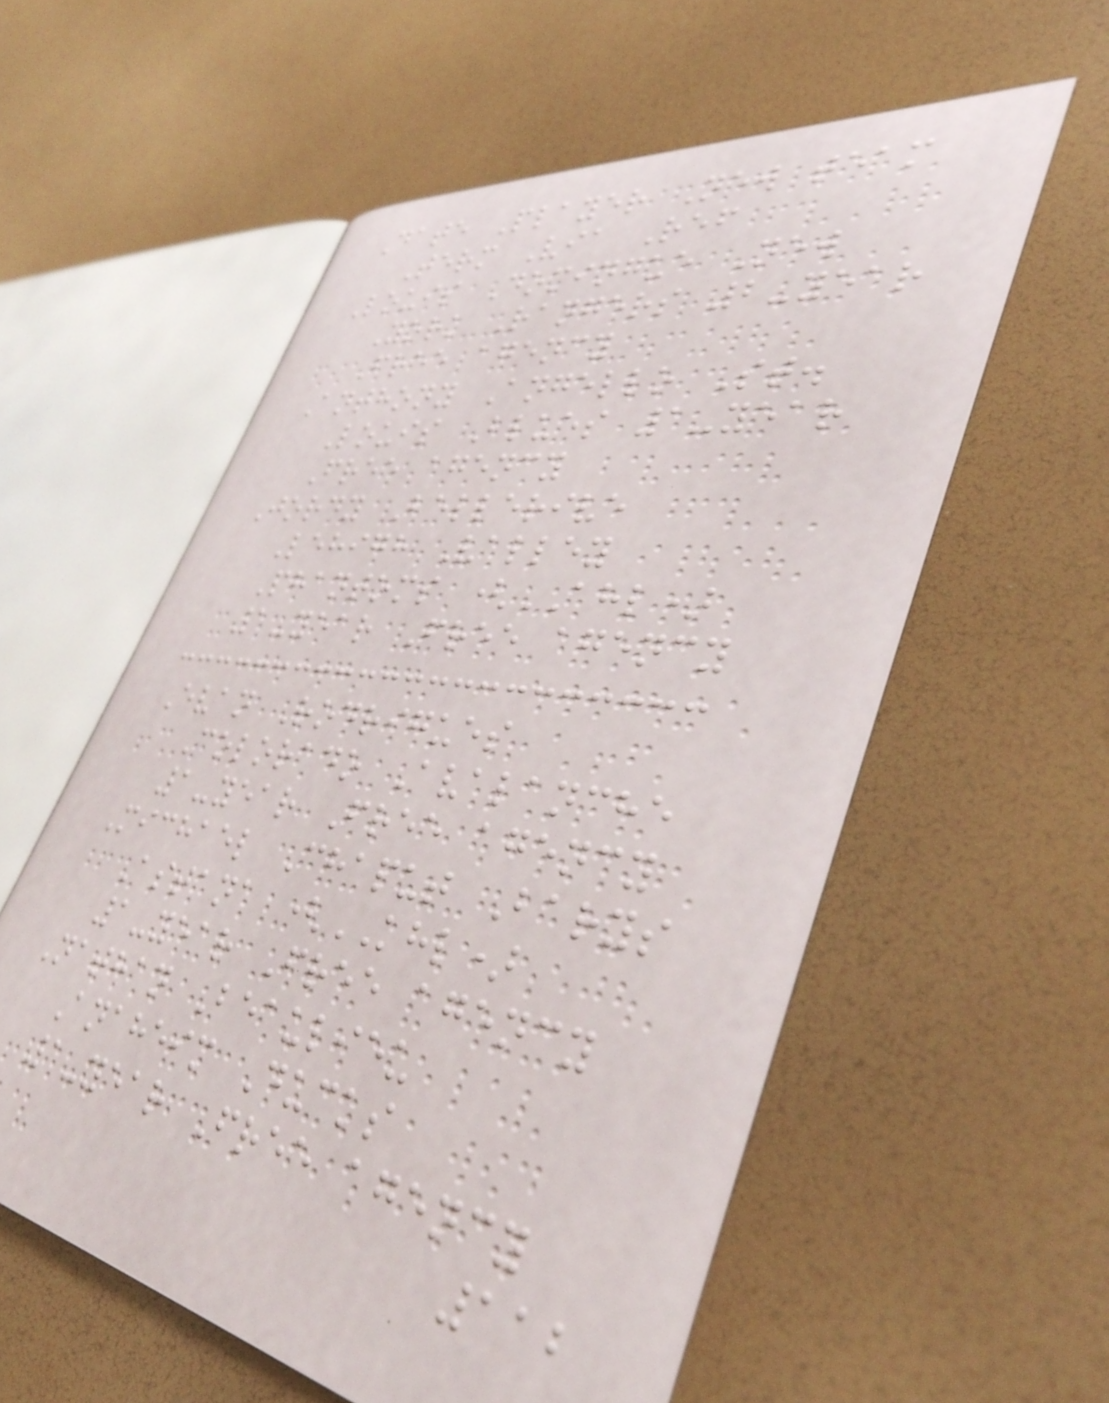Date Player New team
Term Via Ref
Louis Domingue New
York Rangers 2-year
Free agency
Anthony Angello St.
Louis Blues 1-year
Free agency
Jordy Bellerive
Lehigh Valley
Phantoms (AHL)
1-year Free agency
Evan Rodrigues
Colorado Avalanche
1-year Free agency
Michael Chaput Barys
Astana (KHL)
1-year Free agency
Nathan Beaulieu
Anaheim Ducks
1-year Free agency
112
